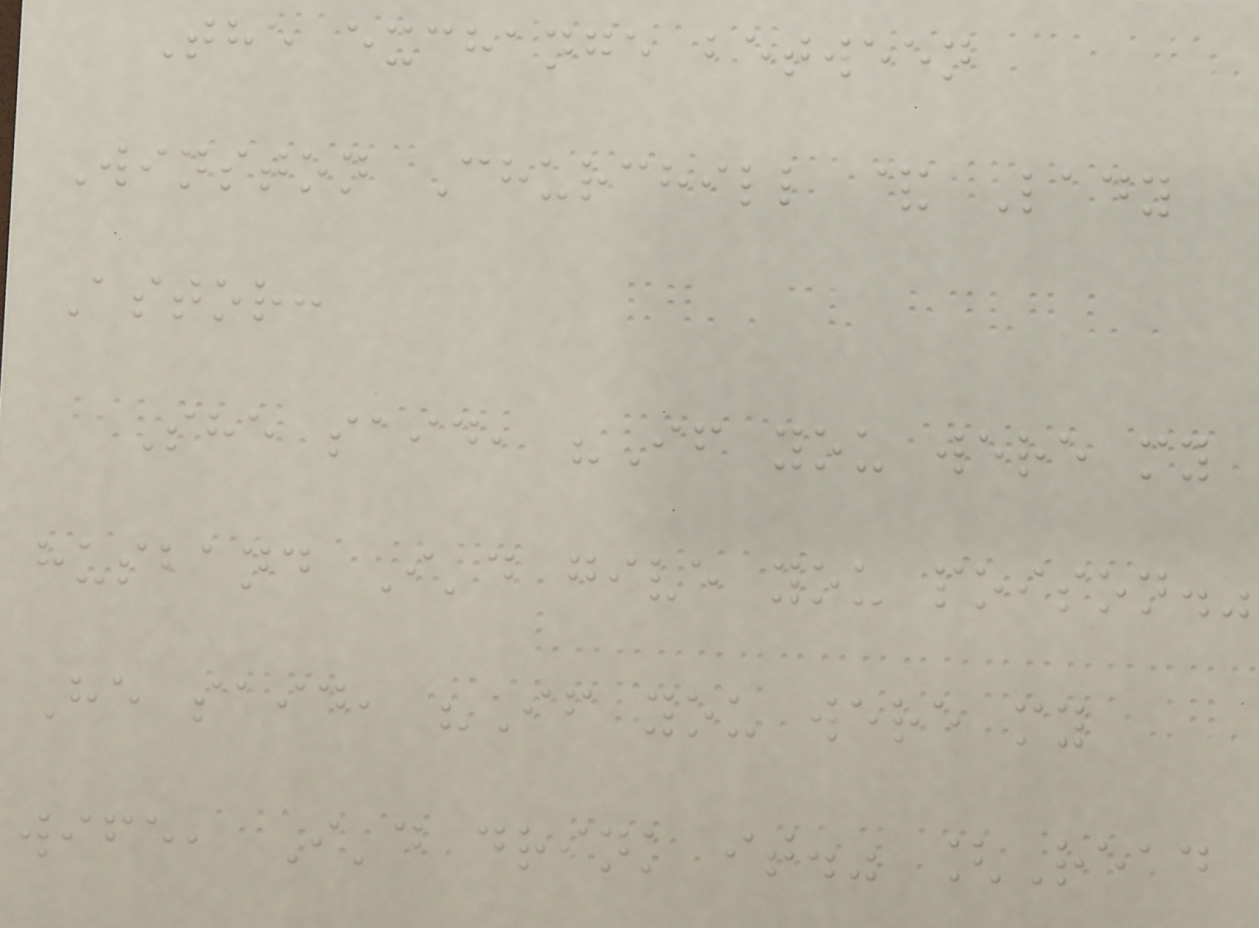The exchange between
Winston Churchill & Lady
Astor:
She said, "If you were my
husband I'd give you poison."
He said, "If you were my
wife, I'd drink it." [Read
